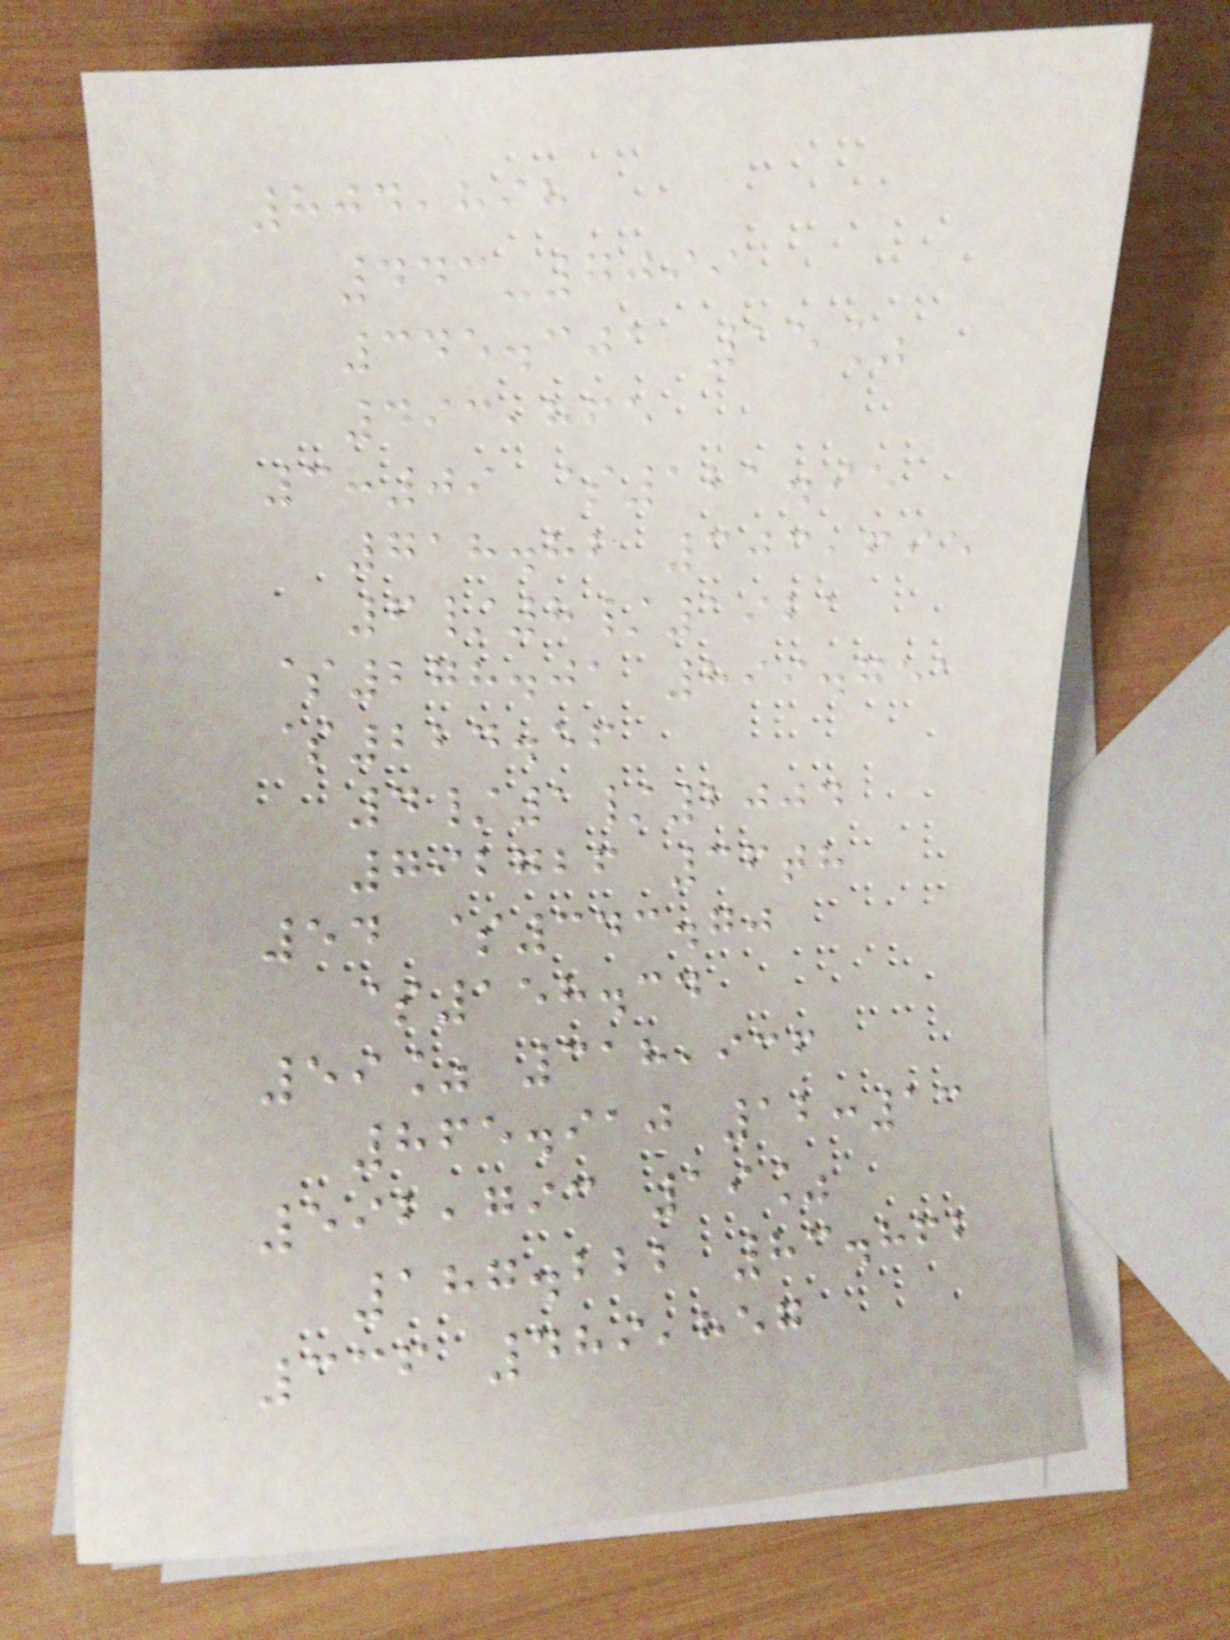804,898
443-7099
345.301 15%
493,865
3:09 $121.95
718.82 303,695
6/8/1921
$278.01 899.751
$224.56
4/1/2004
792726 36th
54 $343.70
$158.34
59% 318,936
865.910 12:13
592,793 19%
187.222 83.862
336 489,857
